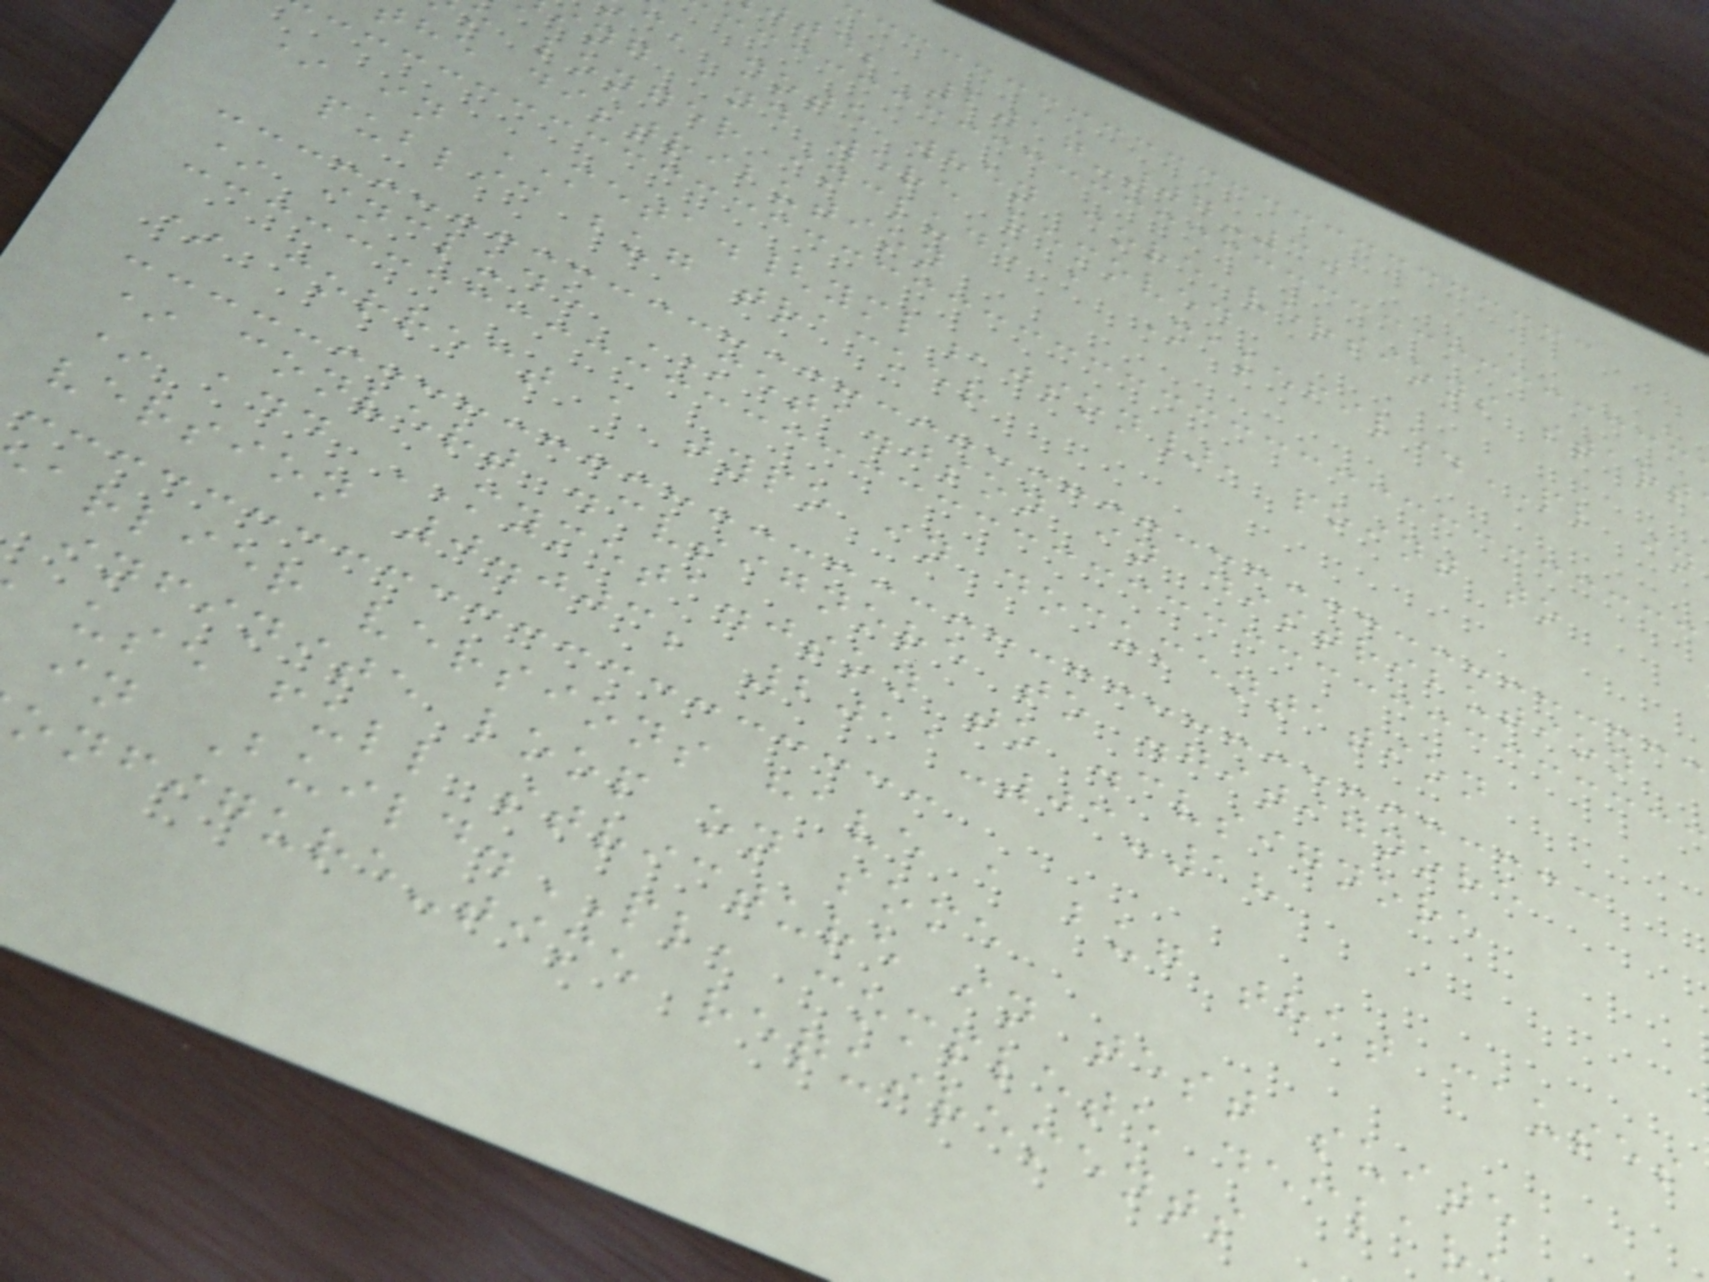jd; 2017-07-30
c, note when core versions start
ing and were removed
o longer include a Makefile.PL in
he distribution
* in META.{yml,json}, point to
public bug tracker
* include META.json in distribution
* correct a typo in documentation
* convert .cvsignore to .gitignore
* add MYMETA.json to .cvsignore
version 0.003; 2011-03-18
arlier versions have a bug that causes
infinite loop on some
use full stricture in test suite
in Build.PL, complete declar
onfigure-time requirements
